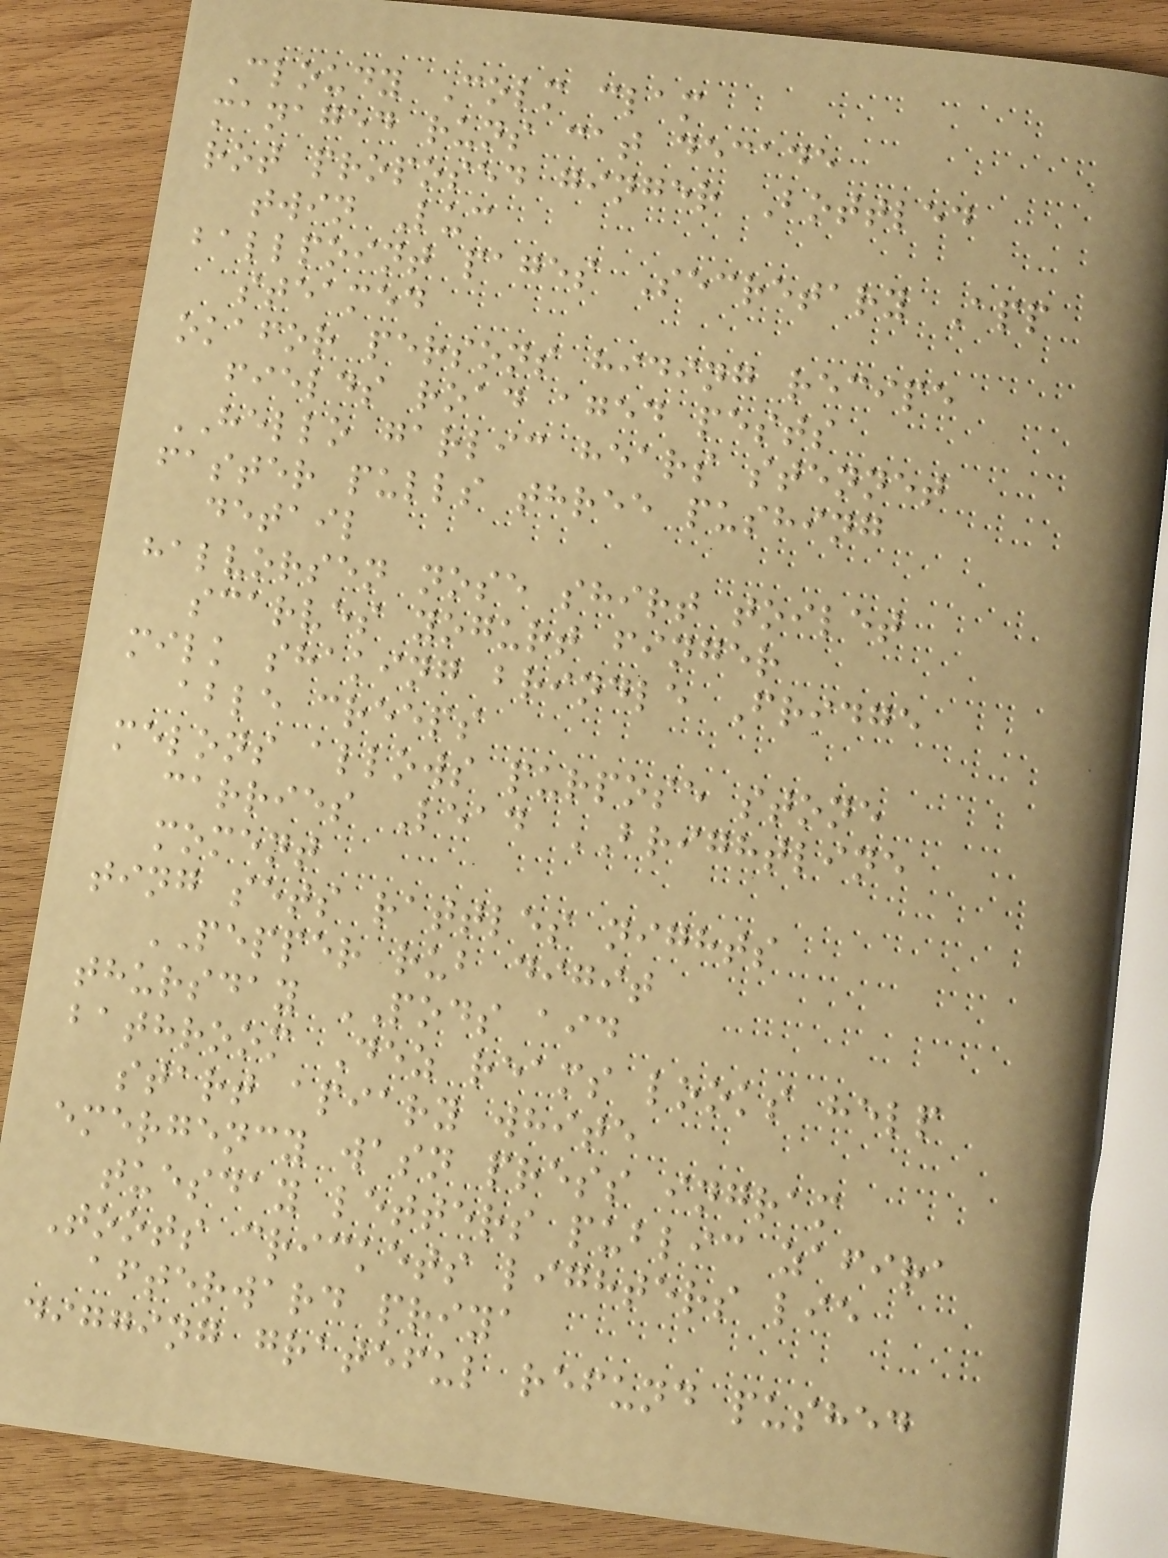Cloudy Colm clam
managed runs cat decade
rot proposed ginger Bottled
twin Luc
ballpoint pages Secretary App
steamed
okafor persons hiding recipe
fields road aged pests
HELLO garlic hears stennet
faster pulls three pushing
detail
halvorsen nose shirt toilet
scarves yogurt finger
milk shaking brindle Fridge
able creeps
melons allows purpose stone
carries Lead BRIGHTLINE
moment
ting sets rattles nights
PEPPER rub digit
thursday PODS aid
bathroom Dez reams looks help
start apiary white
emergency wasn press ingram
tuesday letters public zafira
Toots crickets lighters lie
afterward priya
digging grateful refund pushed
